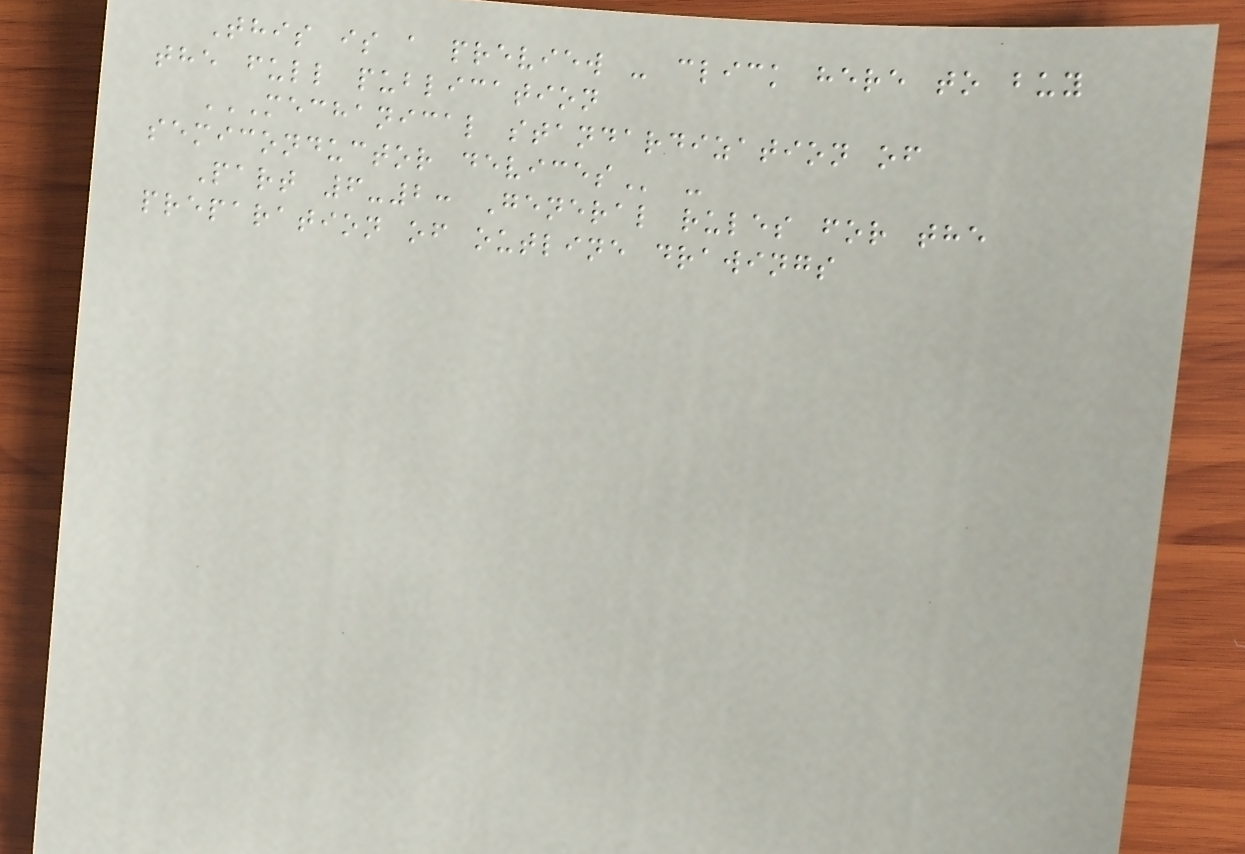This is a preview - click here to buy
the full publication
MECHANICAL STANDARDIZATION OF
SEMICONDUCTOR DEVICES -
Part 6-2: General rules for the
preparation of outline drawings
